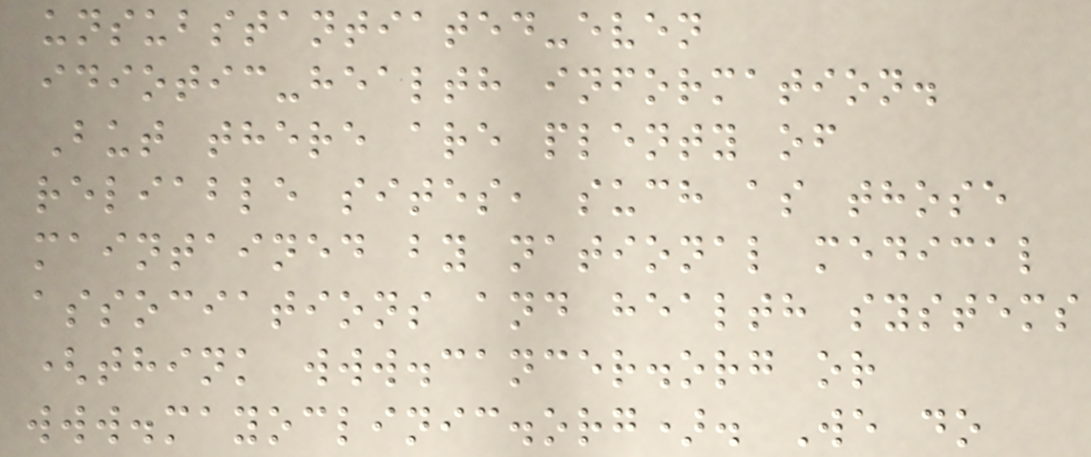unsubstantiated-even
idiotic-health information.
But there are plenty of
reliable sites, such as those
maintained by national medical
associations and health systems
(think www.cancer.org or
www.mayoclinic.org). We do
